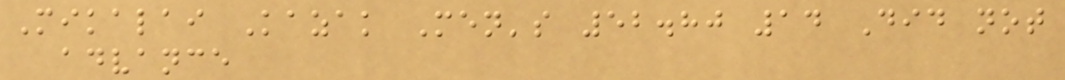Mikalai Kazak Men's 52.80 14 Did not
advance
